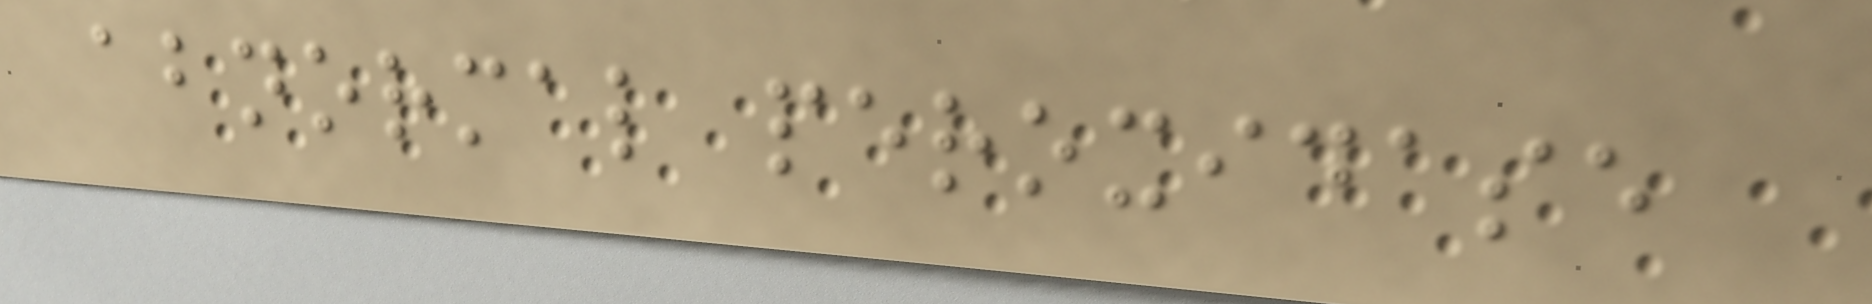abnormal peroxidase
